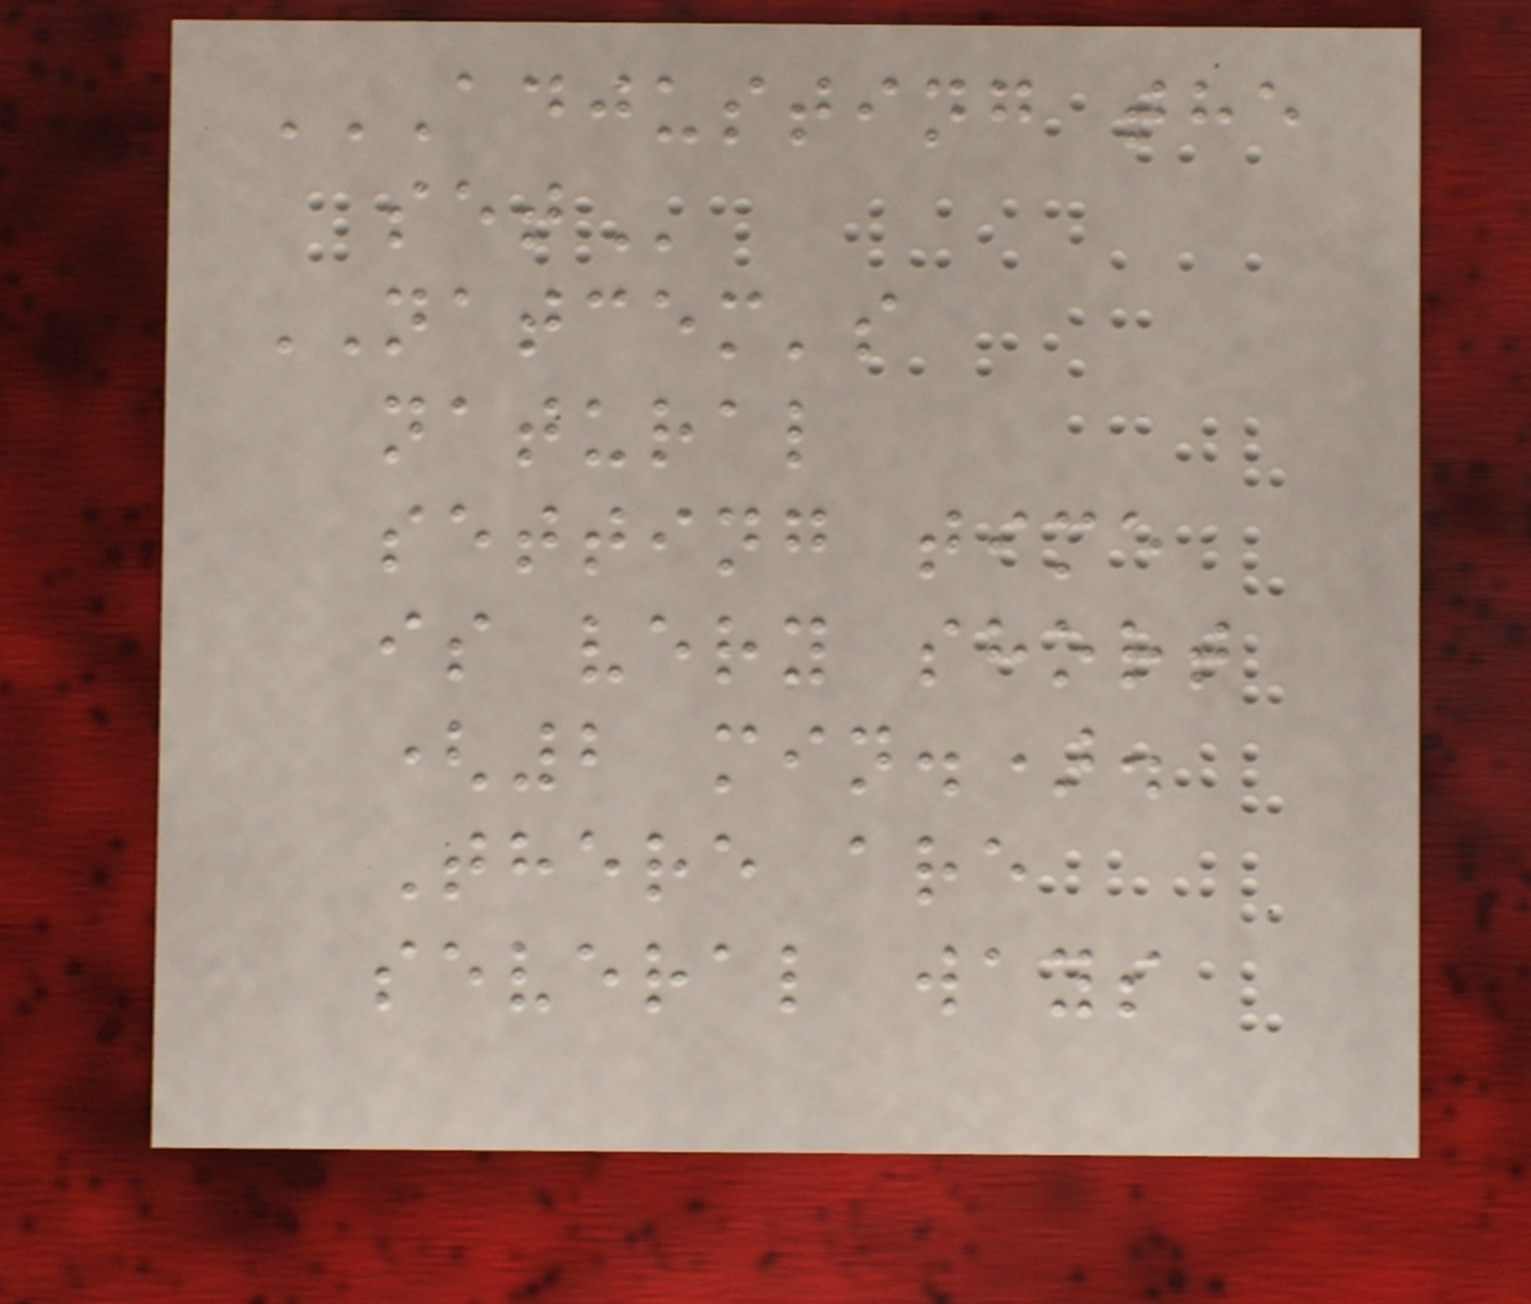ADJUSTING THE
SET
NATCEM's
natural
setting time
is very short
(2 min.).
There are
several ways
